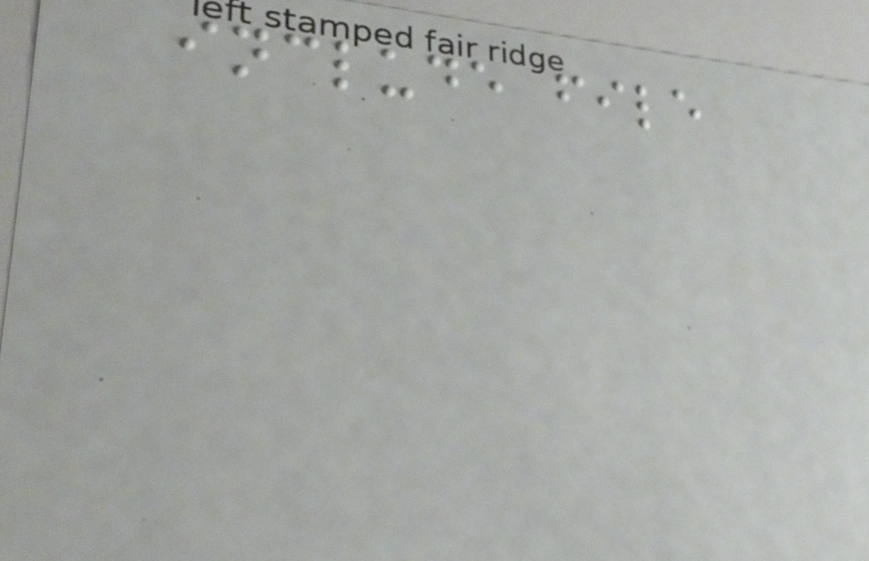include file
